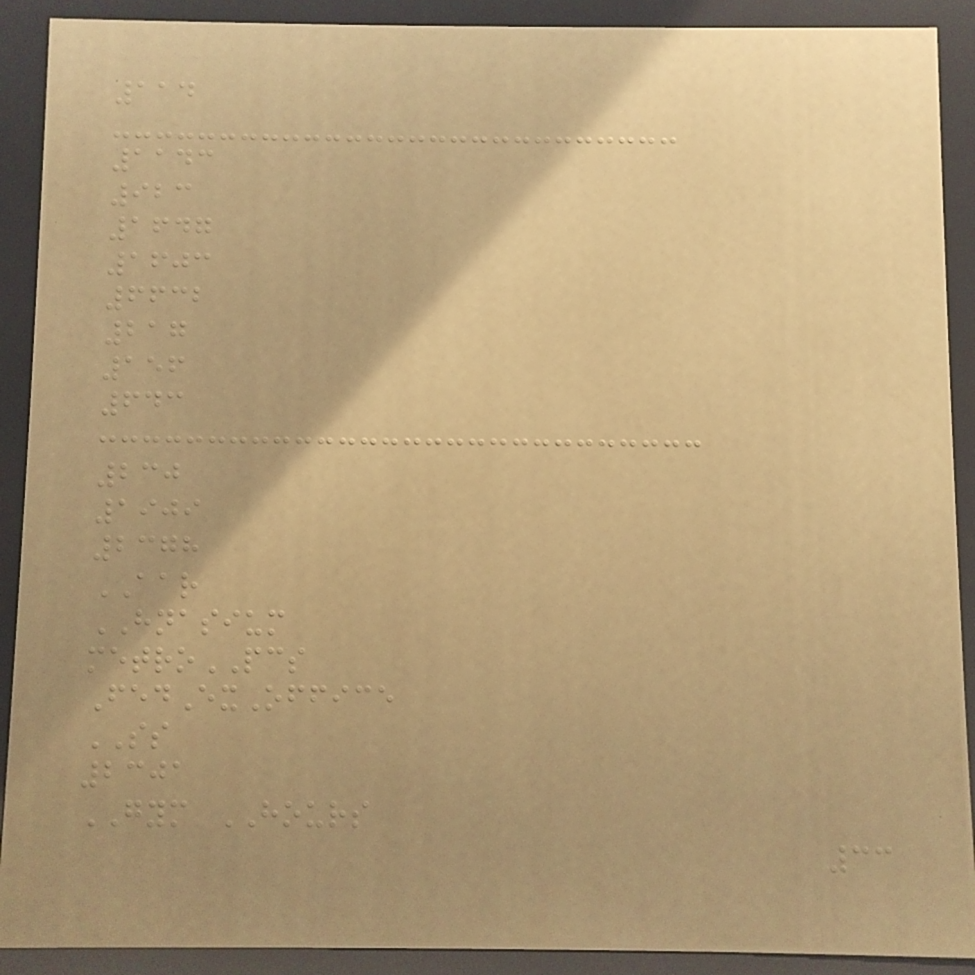114
1143
923
1647
1603
6632
217
156
643
230
1909
2378
AAR
HNASIUM
metroPCS
FedExOffice
SS
2301
GYM HOURS
33
